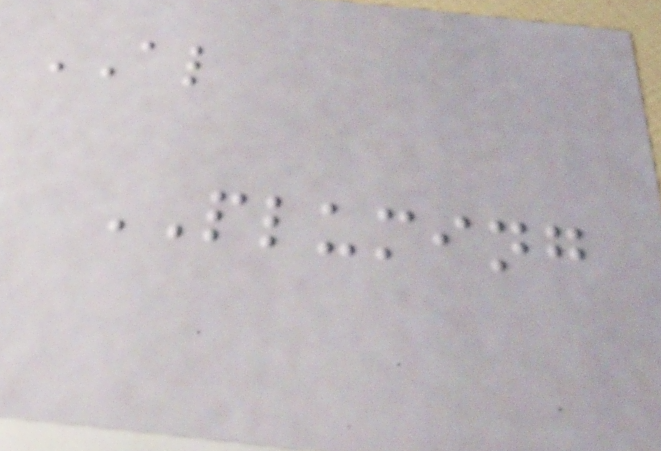AL
PLUMING
